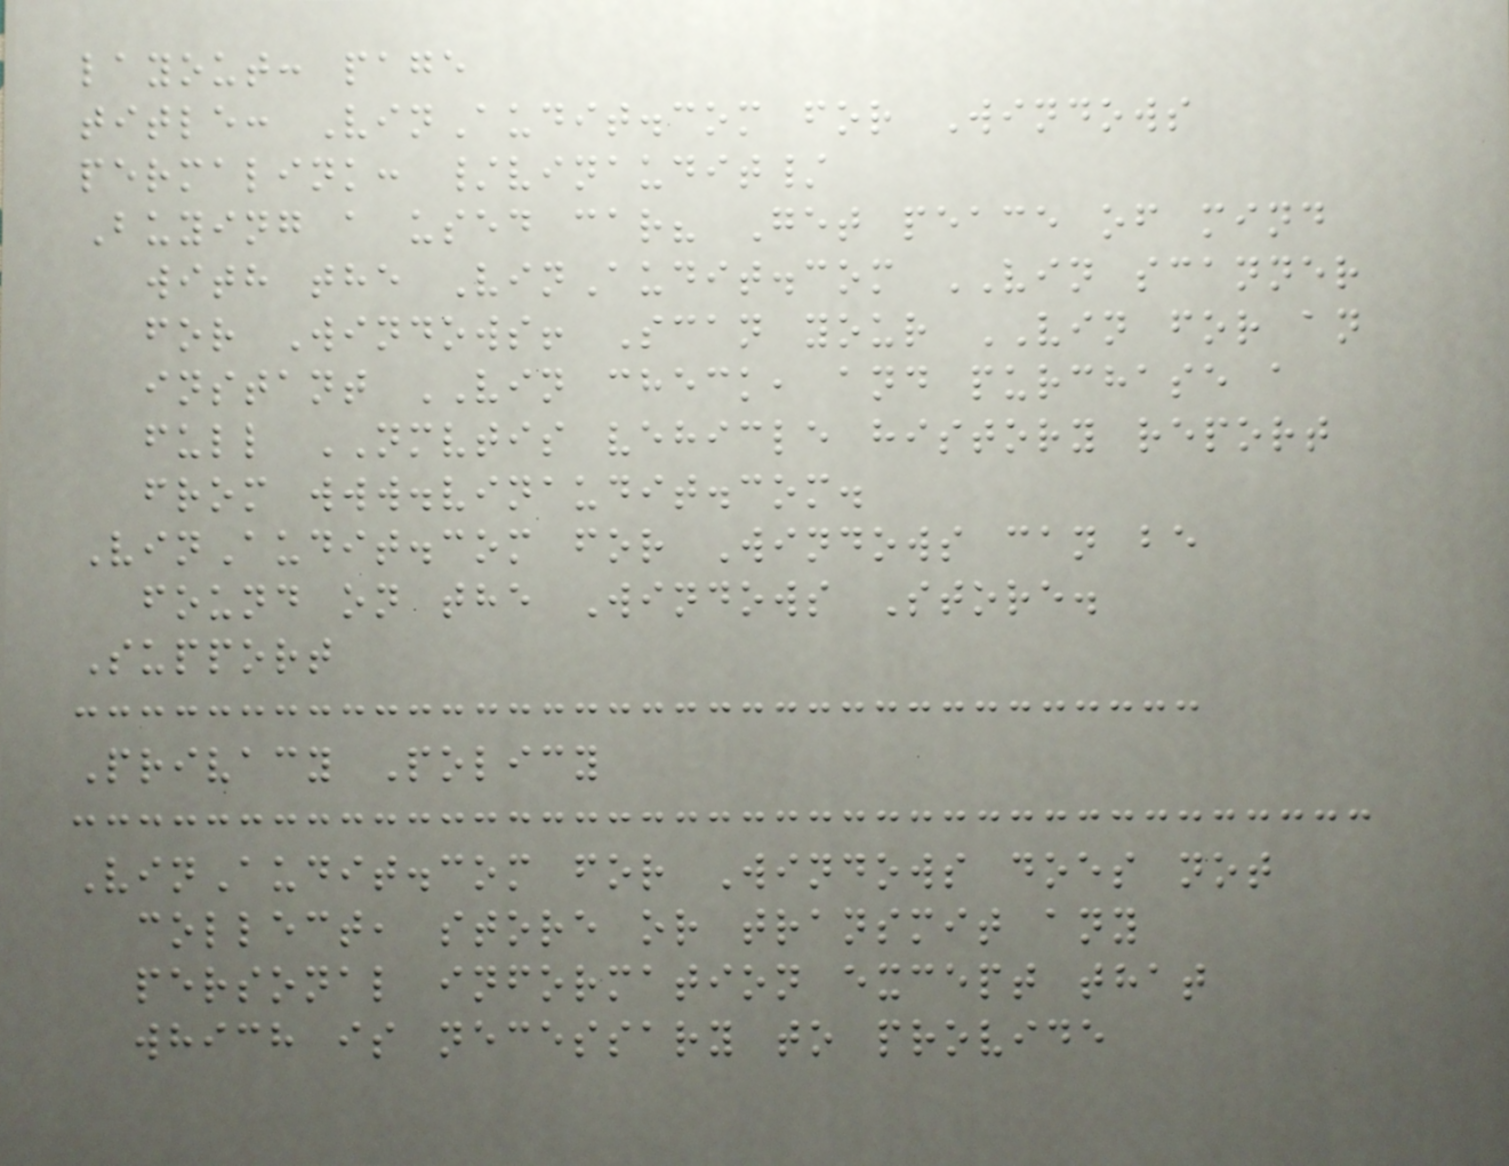layout: page
title: VinAudit.com for Windows
permalink: /vinaudit/
Buying a used car? Get peace of mind
with the VinAudit.com VIN scanner
for Windows! Scan your VIN for an
instant VIN check, and purchase a
full NMVTIS vehicle history report
from www.vinaudit.com.
VinAudit.com for Windows can be
found on the Windows Store.
Support
Privacy Policy
VinAudit.com for Windows does not
collect, store or transmit any
personal information except that
which is necessary to provide
